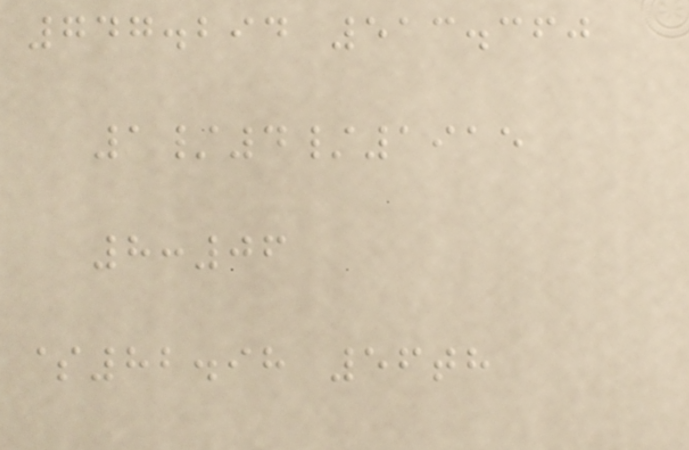747.294 513.360
1/4/1915
8:06
$82.98 56th
